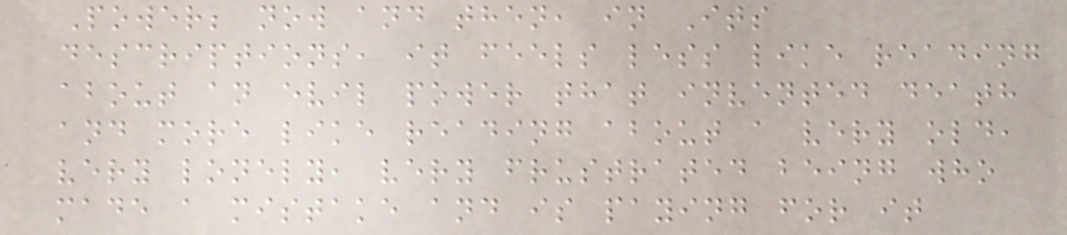Power; now and then, in Its
descriptions, it feels less like reading
about an evil power that invented death
and more like reading about a very old,
very lonely, very frustrated being who
made a mistake and is paying for it
